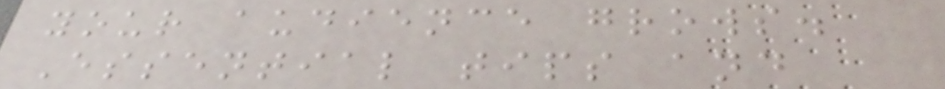your audience grows.
Essential tips and
